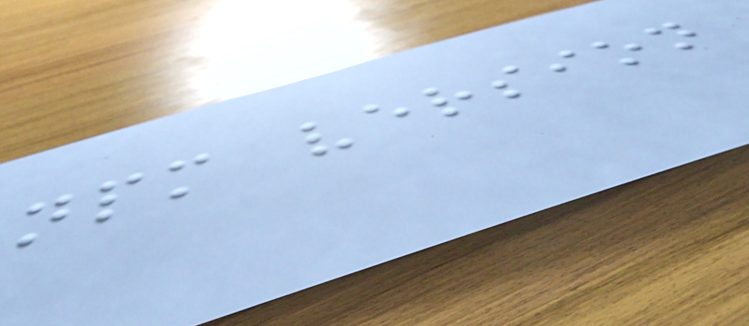npm version
